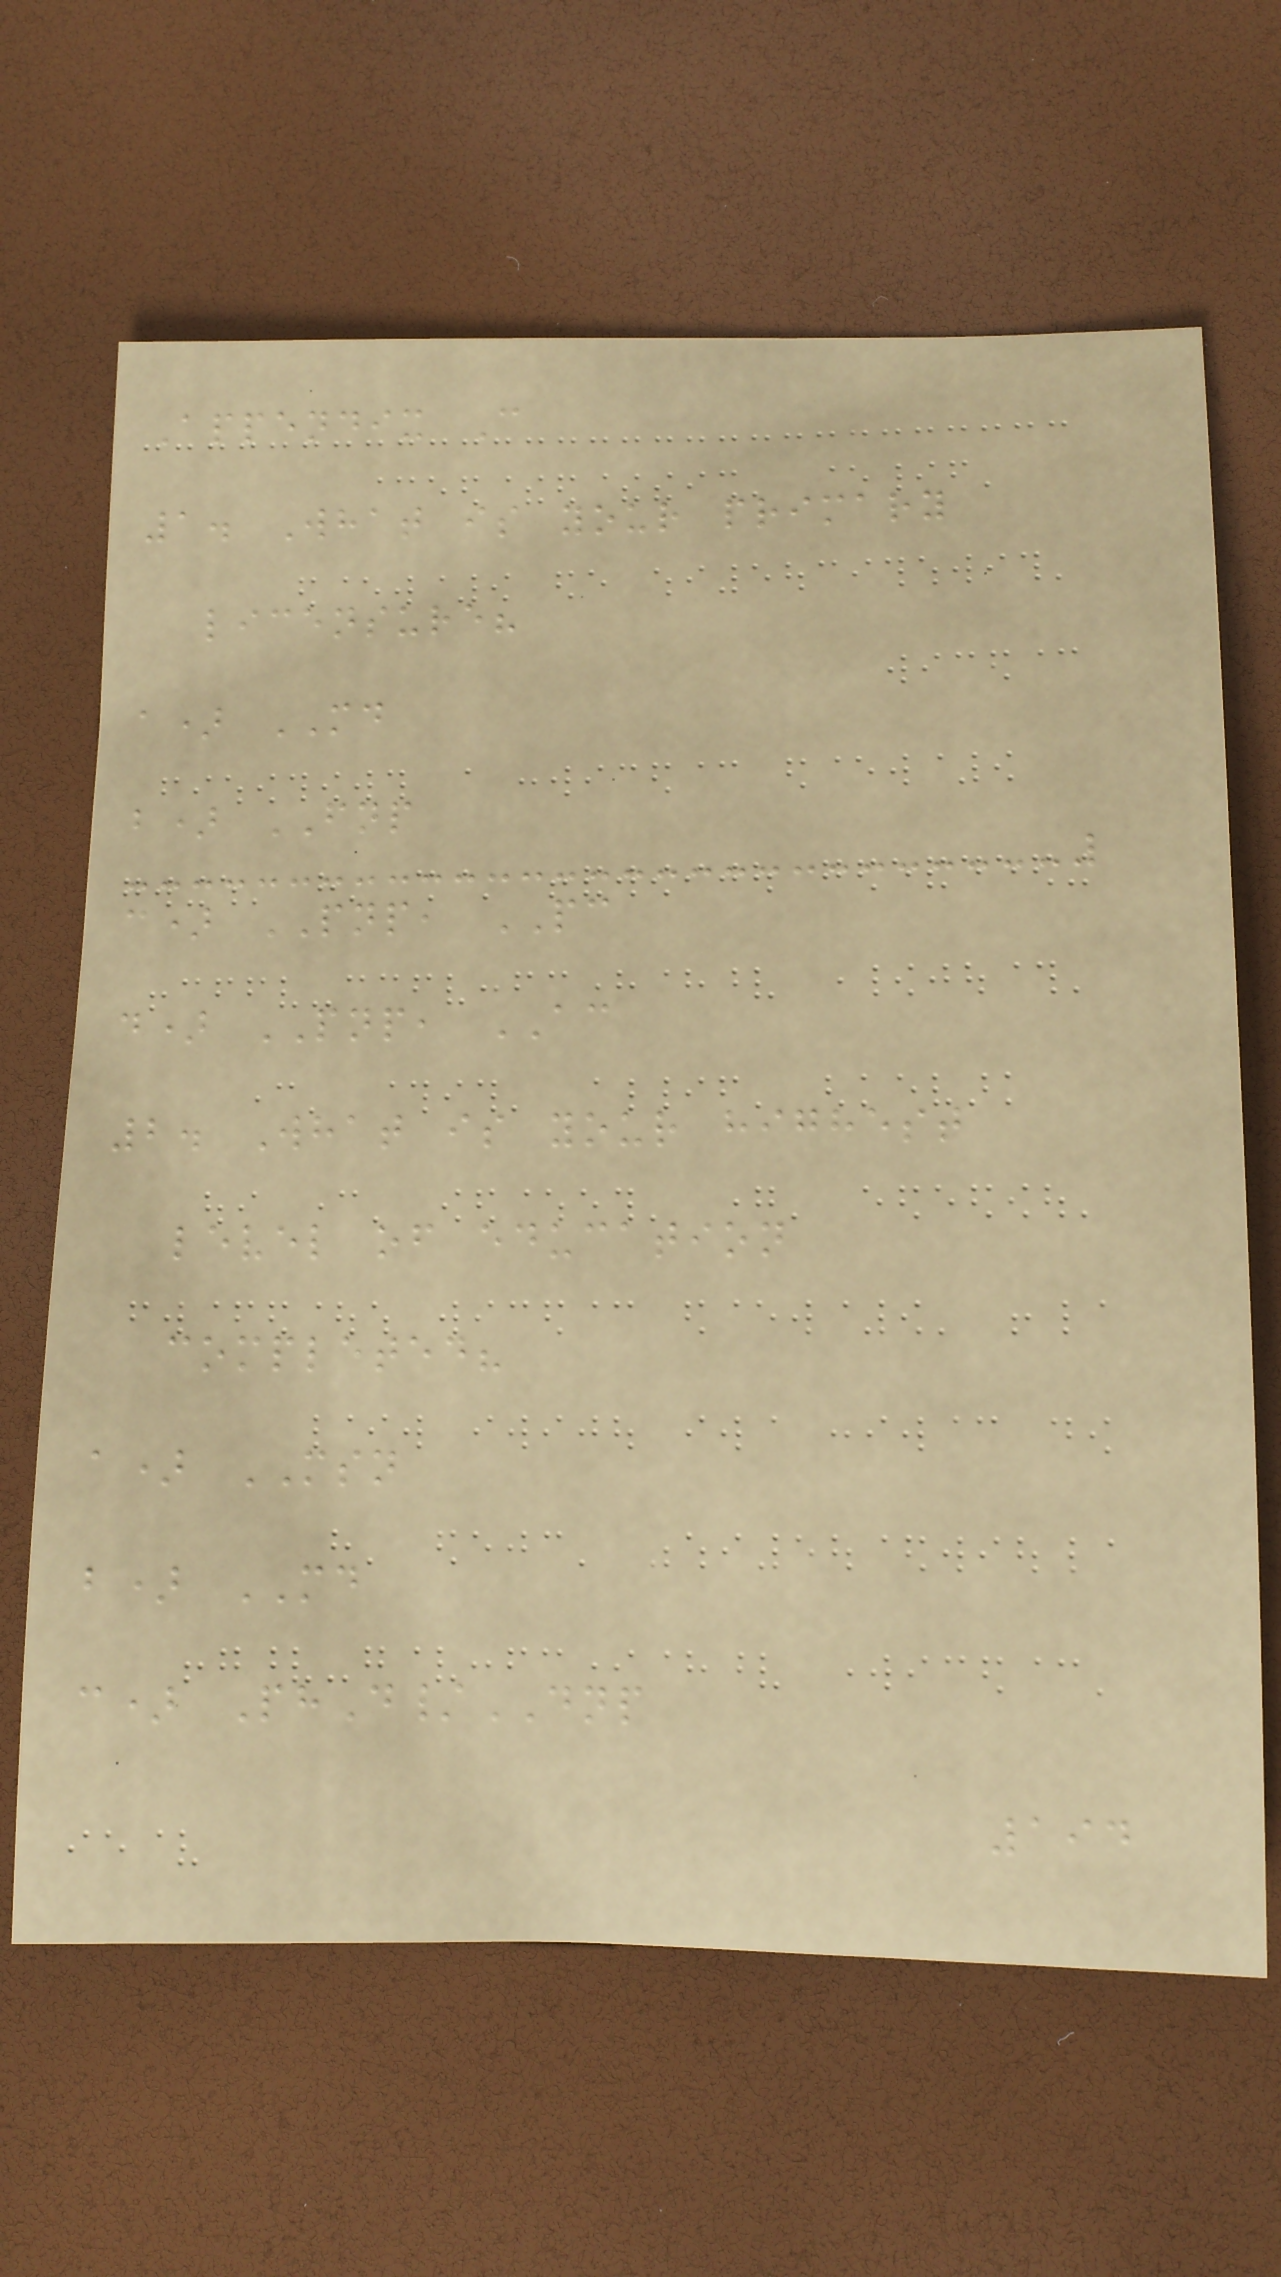Appendix C
1. What is your primary
licensure?
a) MD
b) FNP
c) PNP, PC
d) PNP, AC
2. What is your highest
level of education
completed?
a) MSN
b) MD
c) PhD/DNP
194
